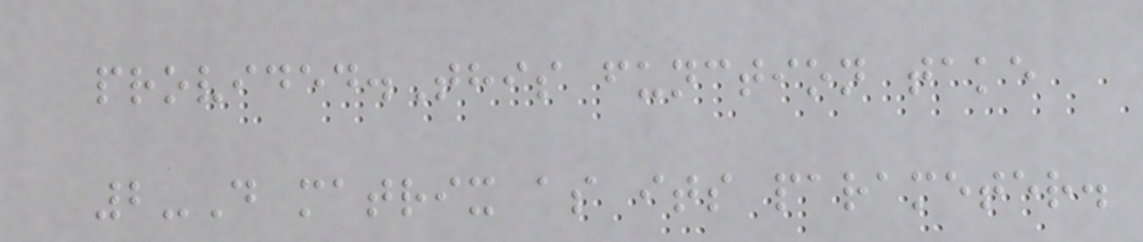provided.This function take
2-D matrix as its parameter.
